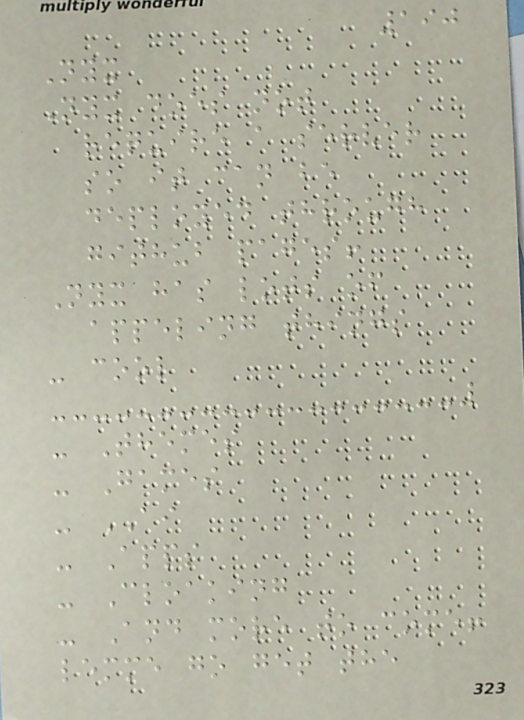190
Nyx
Nyx does not
require a server
so it can be
deployed through
github pages!
Nyx has lots of
appeling things
- cool
- Themes
- Games
- AI
- Apps
- Cloaking
- And more to come!
lemme go get the
